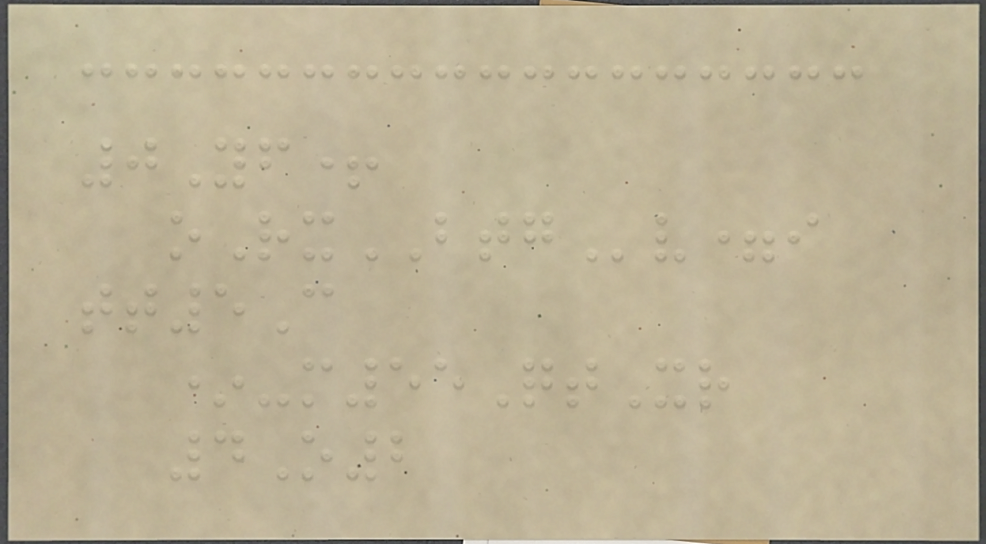0Yf+
oRxBTGv=i
tt5C
*-m55QtXr
4O2
